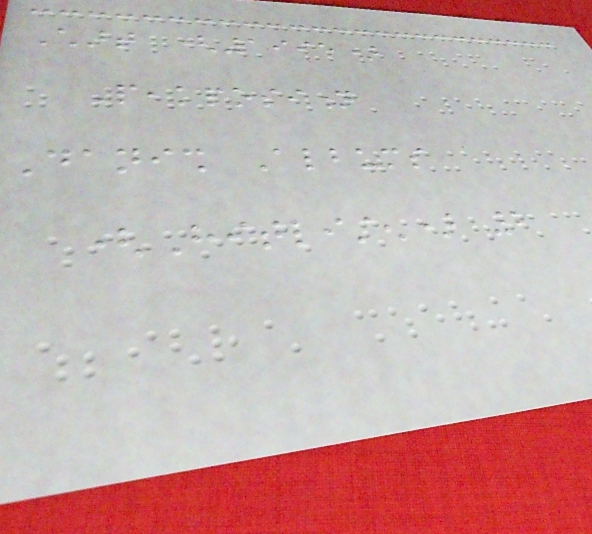Chart (1995)
Peakposition
Danish Albums
(Hitlisten) 2
